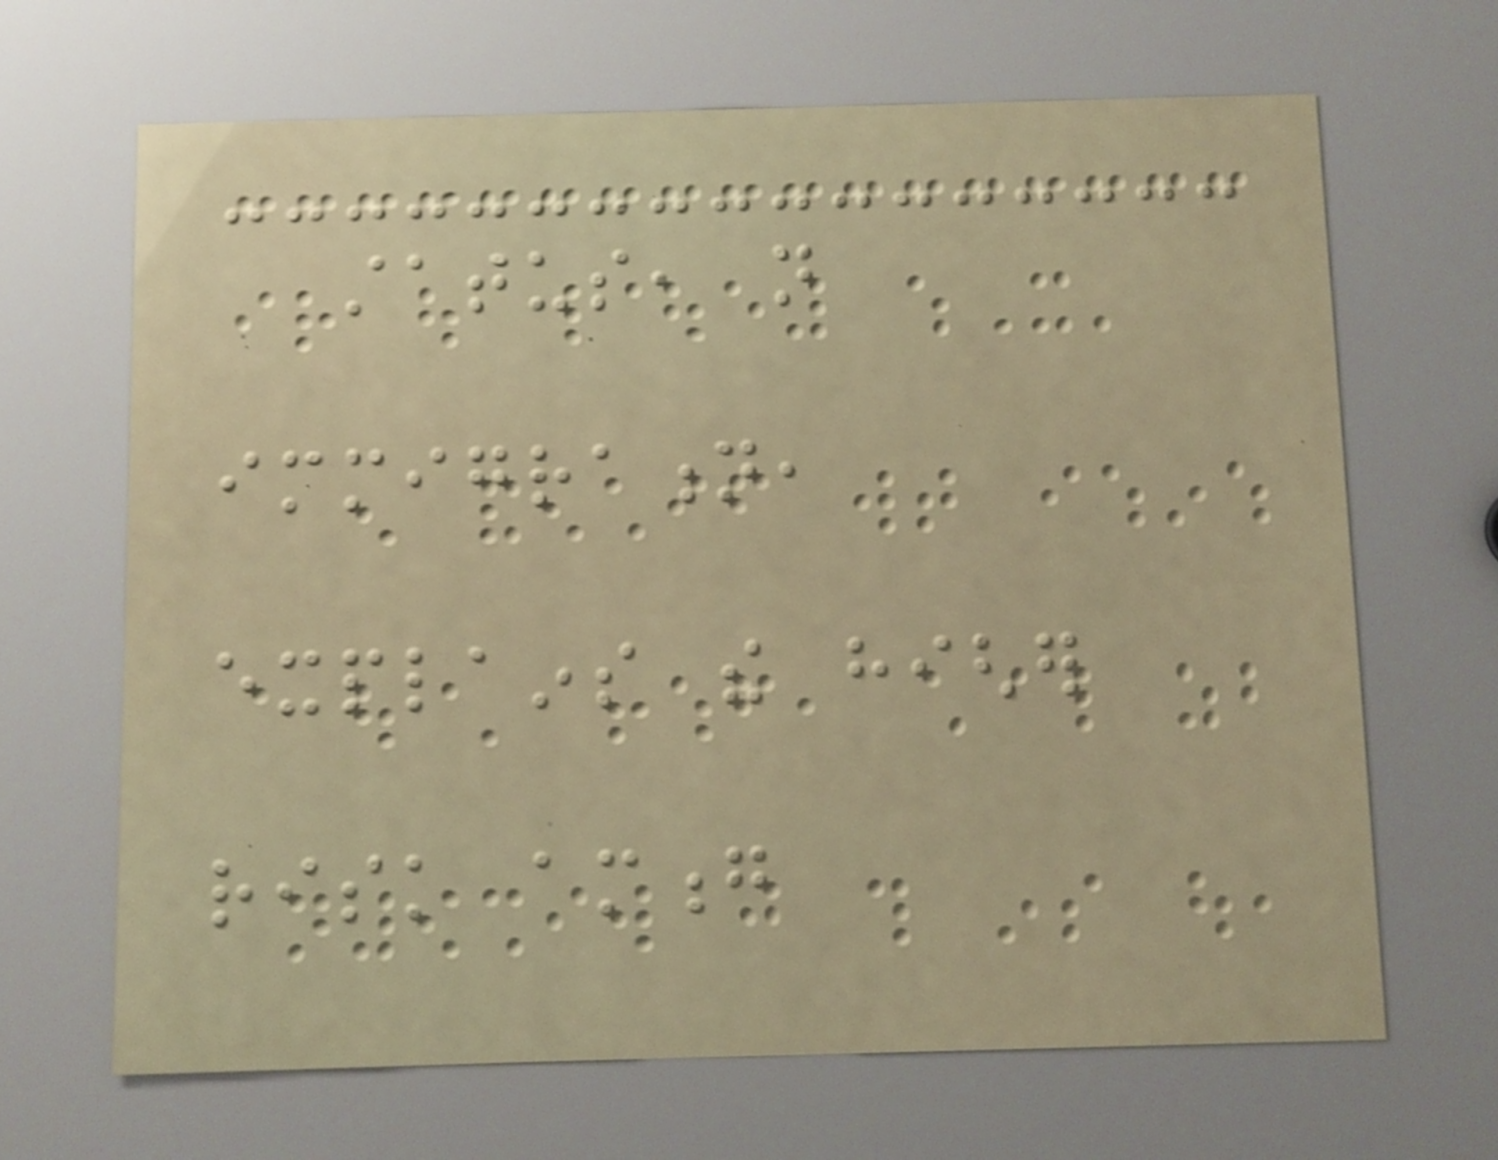status, not
immigration,
explains the higher
risk among
